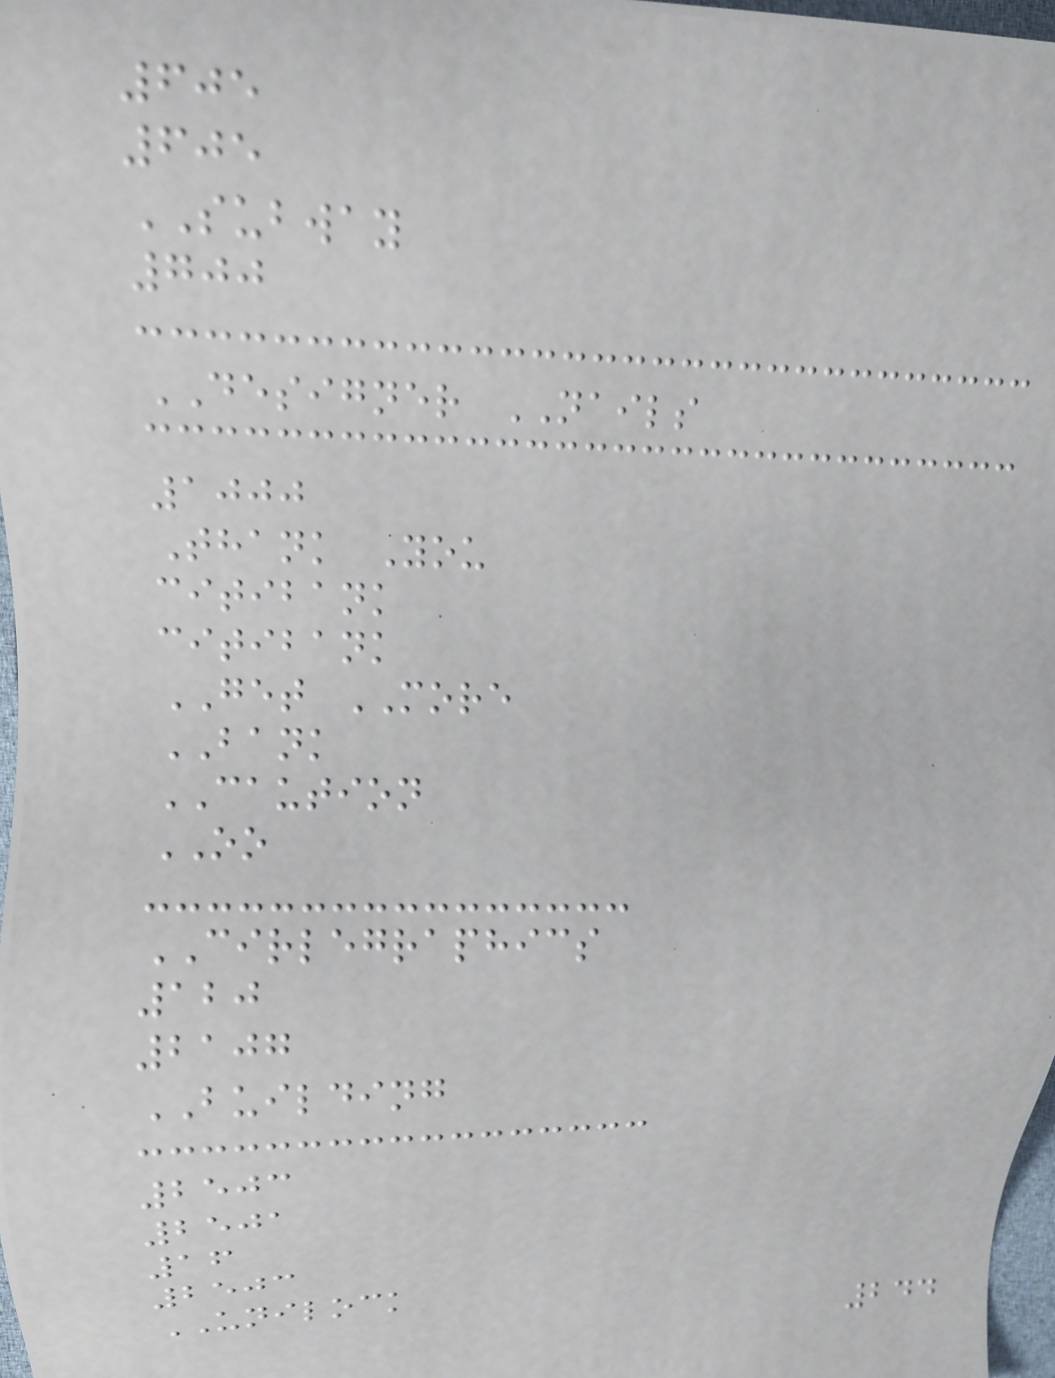605
605
SUBWAY
700
DESIGNER NAILS
1000
Thank You
citibank
citibank
GET MORE
BANK
CAUTION
OO
CIRLEGRAPHICS
120
2107
BUILDING
2503
2501
16
2503
UNILOCK
244
